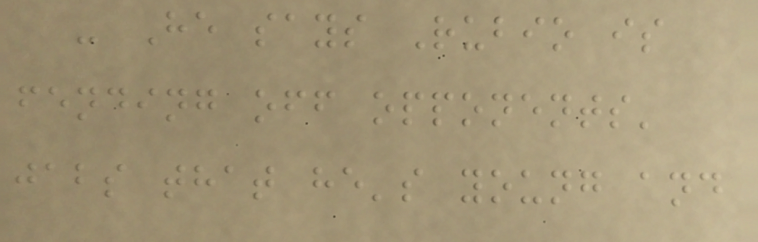- He says Rubio is
fending off opponents'
jabs that he's young and
